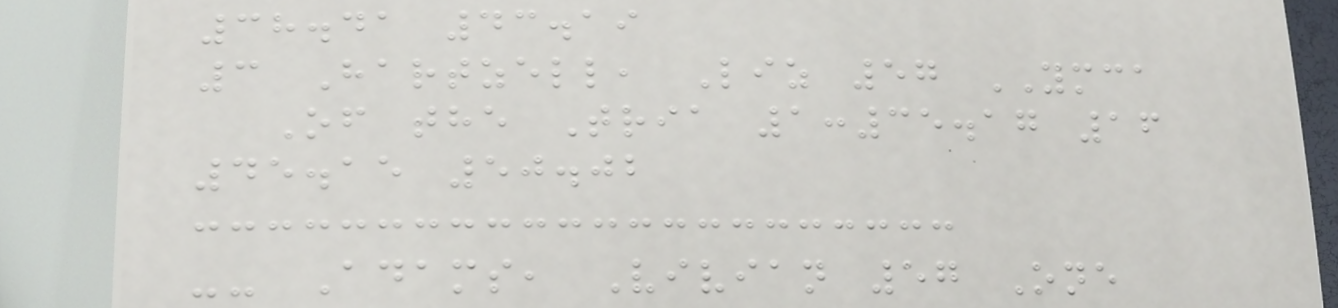38.41 43.19
3 Hartzell, Liz 57 YMCA
Of the Tria 1:35.17 16
45.15 50.02
-- Adams, Vivian 57 One
